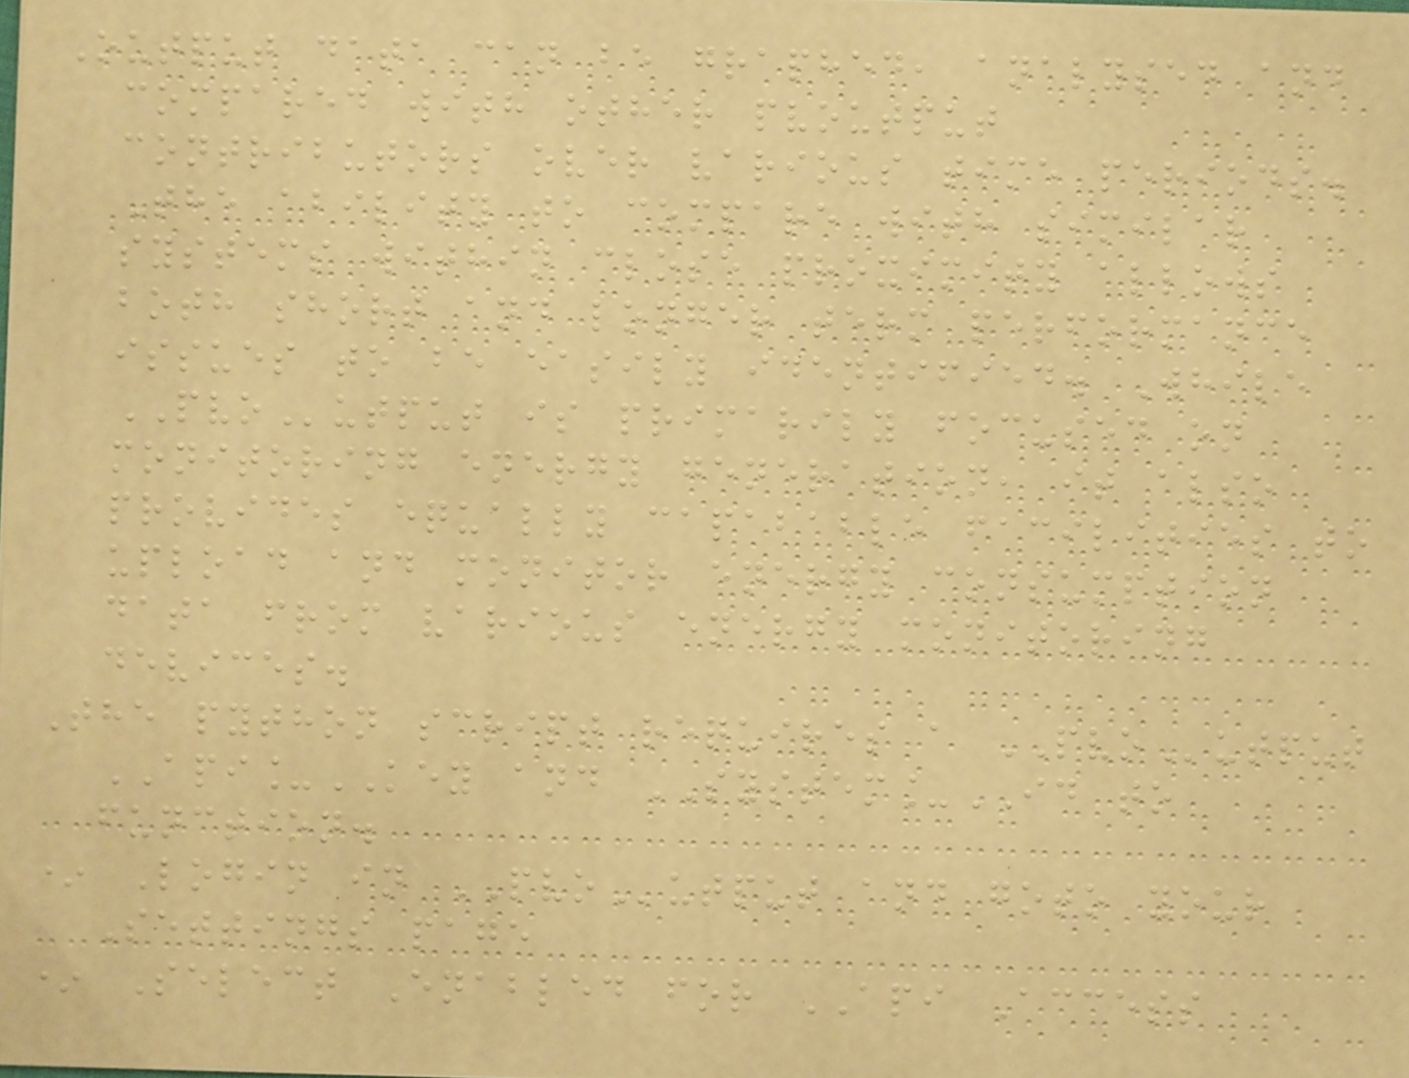Output data can be graphed, analysed and
compared with other pvoutput
contributors over various time periods.
The ability to compare with similar
systems within close proximity allows
both short and longer term performance
issues to be easily identified. While
PVOutput is primarily focused on
monitoring energy generation, it also
provides equally capabable facilities to
upload and monitor energy consumption
data from various energy monitoring
devices.
The python script requires a PVOutput
API_KEY and SYSTEM_ID to
function.
* Login in PVOutput and goto your
Settings page
* Select Enabled for API Access
